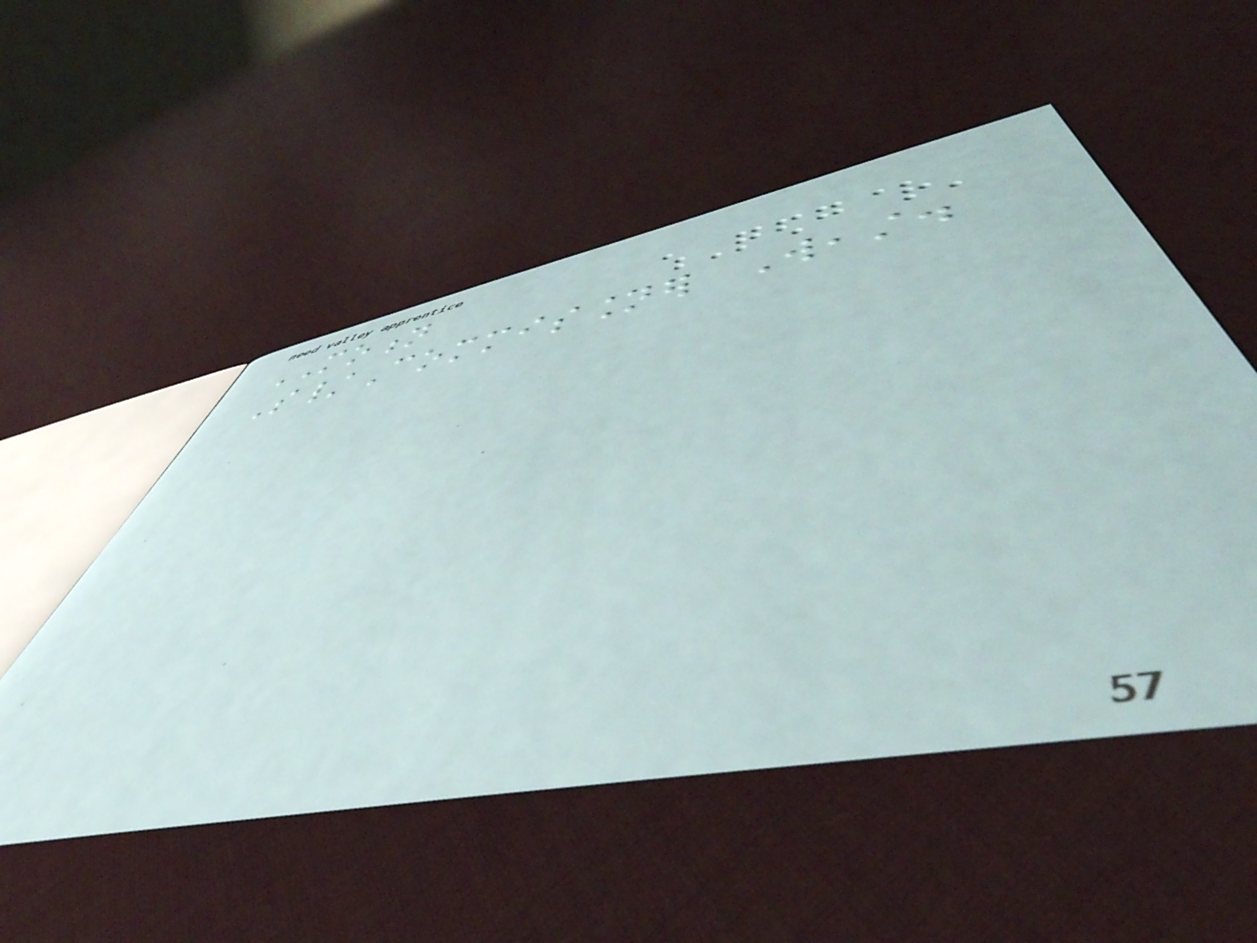MOTION
S/Commissioner Weast.
